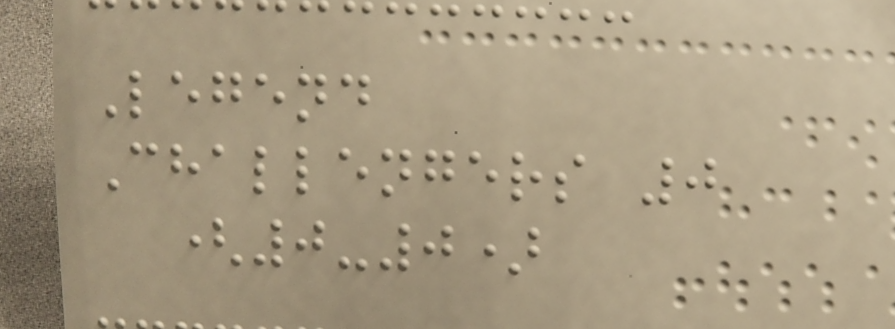Legend
Challengers 0
(0-0)
